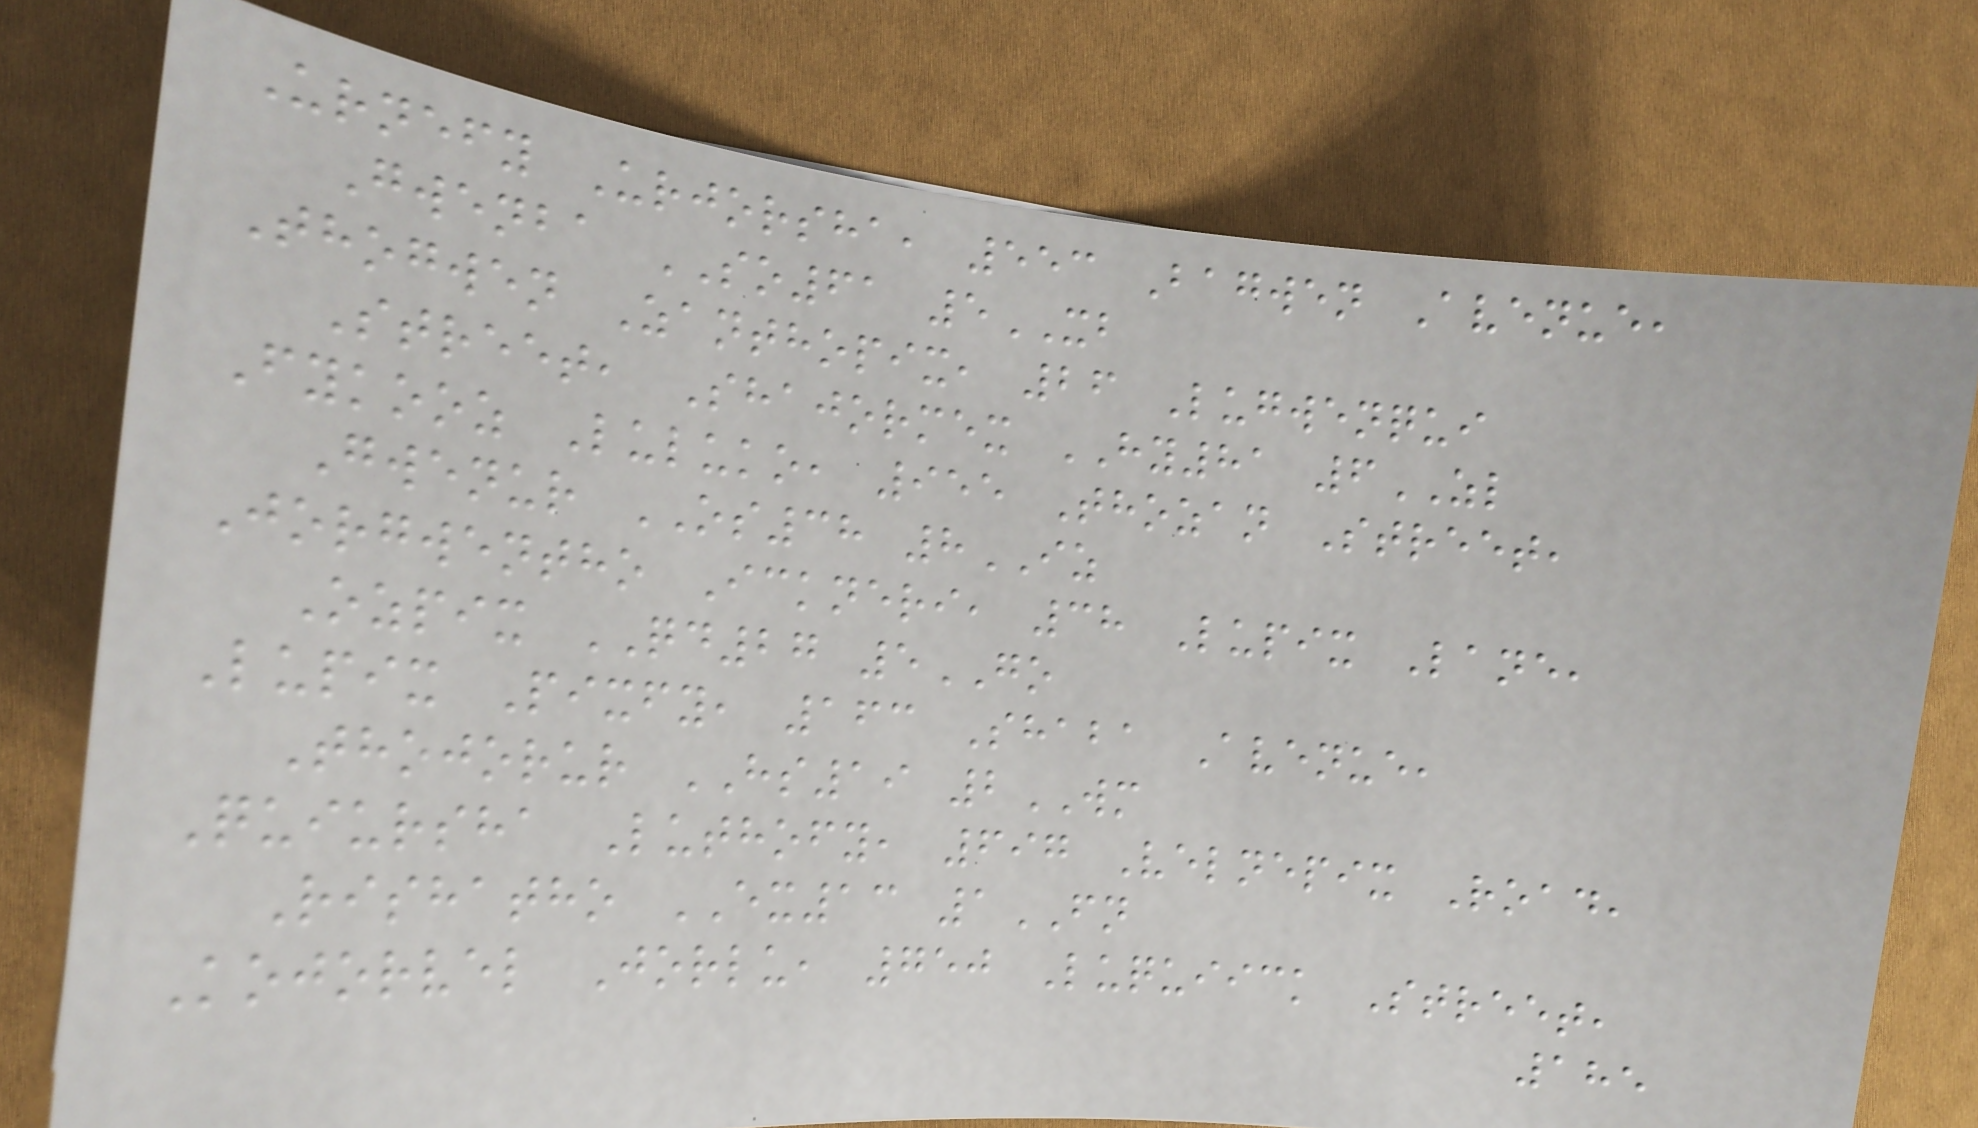Urnefy Urjorsha, 553 Bagwen Avenue,
Gwenba SO61 5XB
Thogwen Zanthopix, 26 Lugwenqui
Street, Shajormex HY81 6ZL
Fykooz Luluko, 955 Thozan Street,
Gwenur OS38 8IZ
Jorgwentho Ickneri, 38 Lupix Lane,
Ozpix QD27 5GO
Lupix Pixfy, 163 Shaba Avenue,
Thojorur HS19 2WM
Quiursha Luthofy, 697 Velnepix Road,
Rishatho EX13 1FN
Kojorvel Jorlu, 750 Luquiick Street,
185
